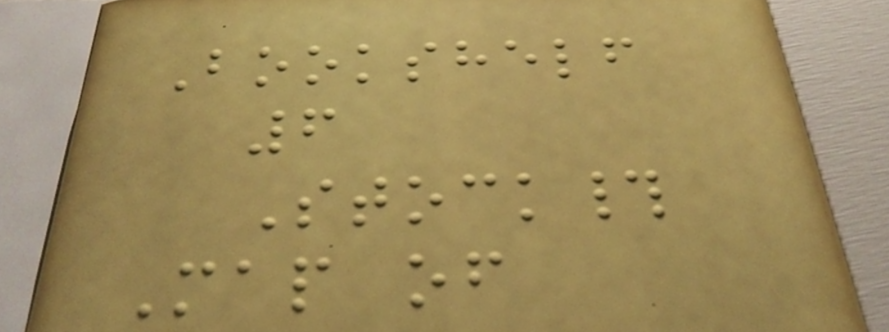Bookshelf
6
Stock#
Map of
